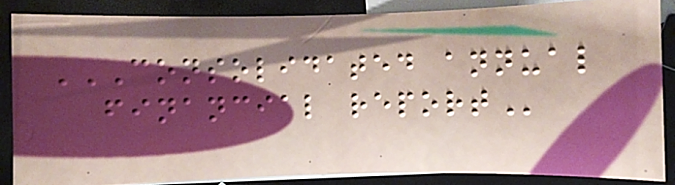CONSOLIDATED ANNUAL
FINANCIAL REPORT
